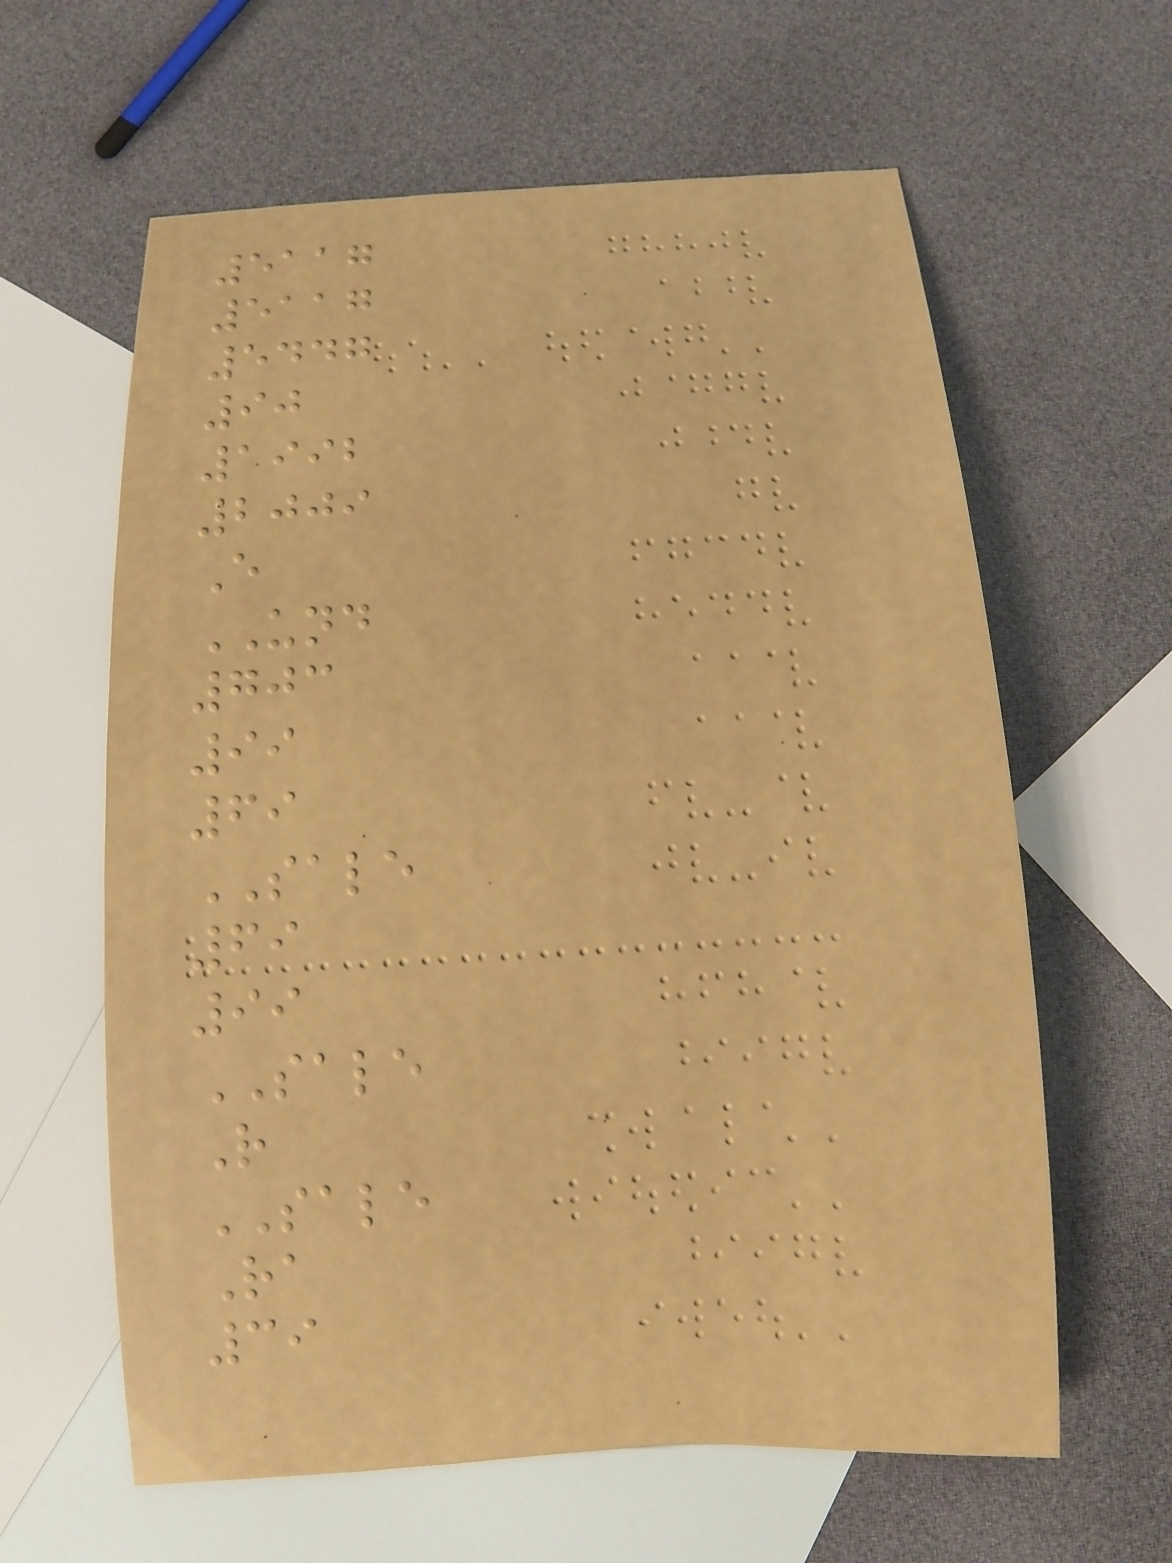5117
5117
5447
90
1992
2009
E
UND
703
99
69
SALE
69
99
SALE
R
SALE
Ra
39
